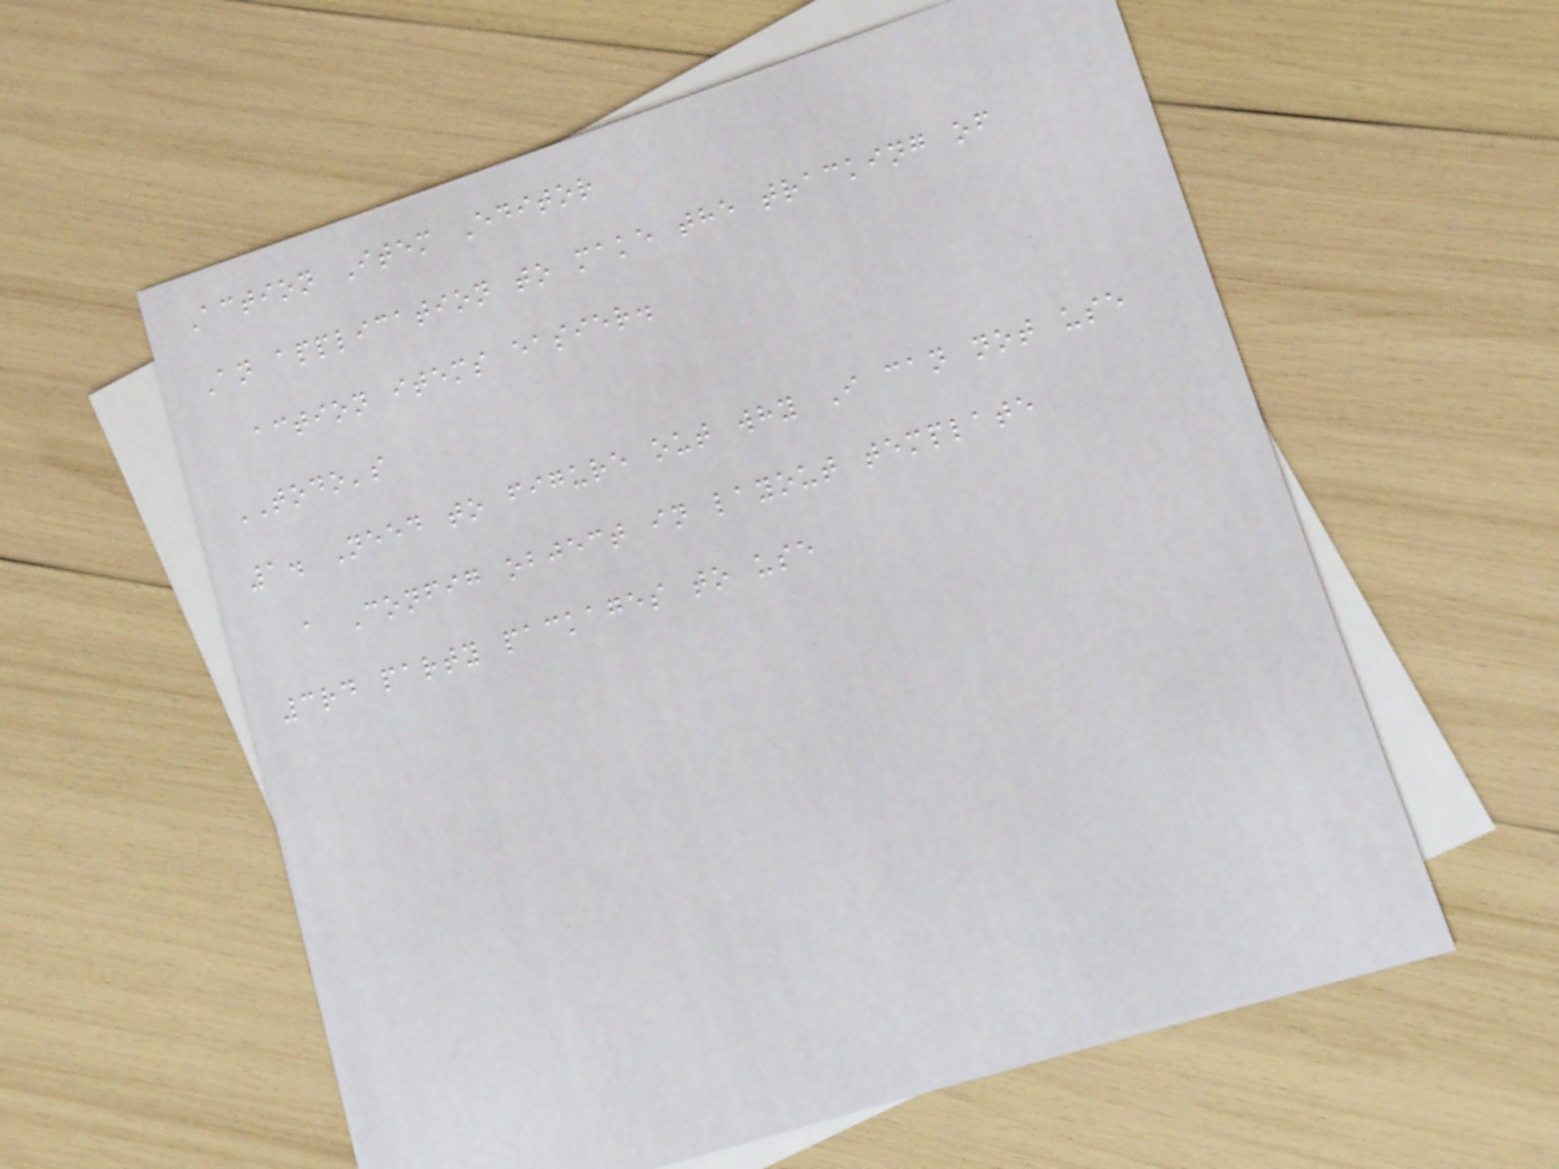Action Item Editor
An application to make the tracking of
action items easier.
TODO's
1. Need to figure out why I can not use
a Config object in layout template
3rd party packages to use
